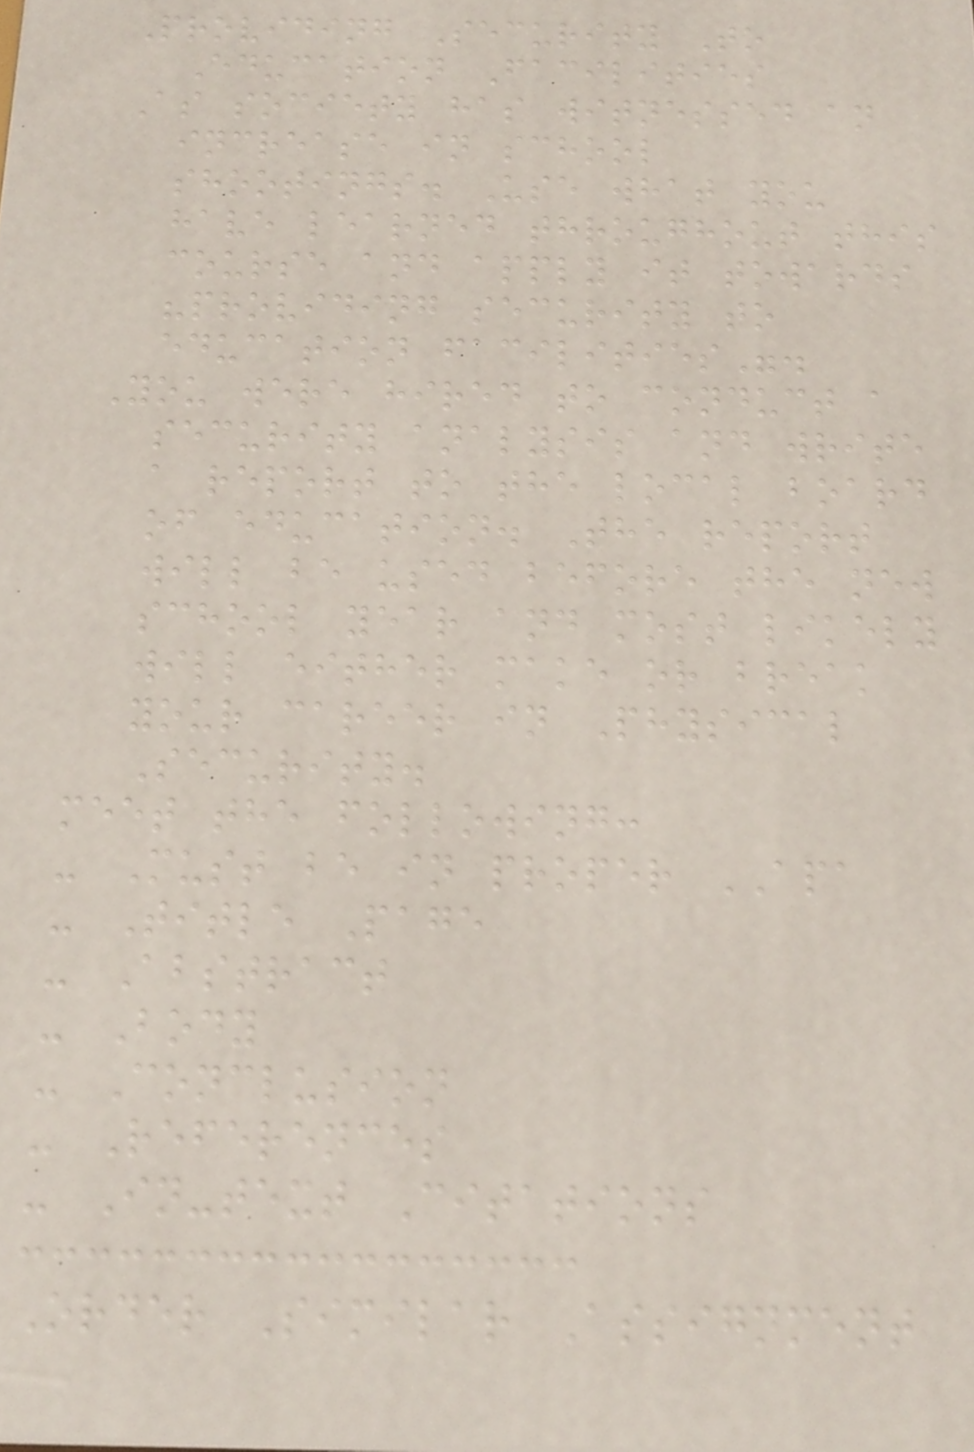Providing Security To
Education Facilities
As society has witnessed an
increase in school
shootings. Use what you
have learned throughout this
course and apply it towards
"providing security to
education facilities".
You were hired to conduct a
security analysis and write
a report to the local board
of education. The report
will be used before the new
school year and most likely
will either make or break
your career in Physical
Security.
meet the following:
- Must be in proper APA
- Title Page
- Abstract
- Body
- Conclusion
- References
- In-text Citations
Order Similar Assignment
